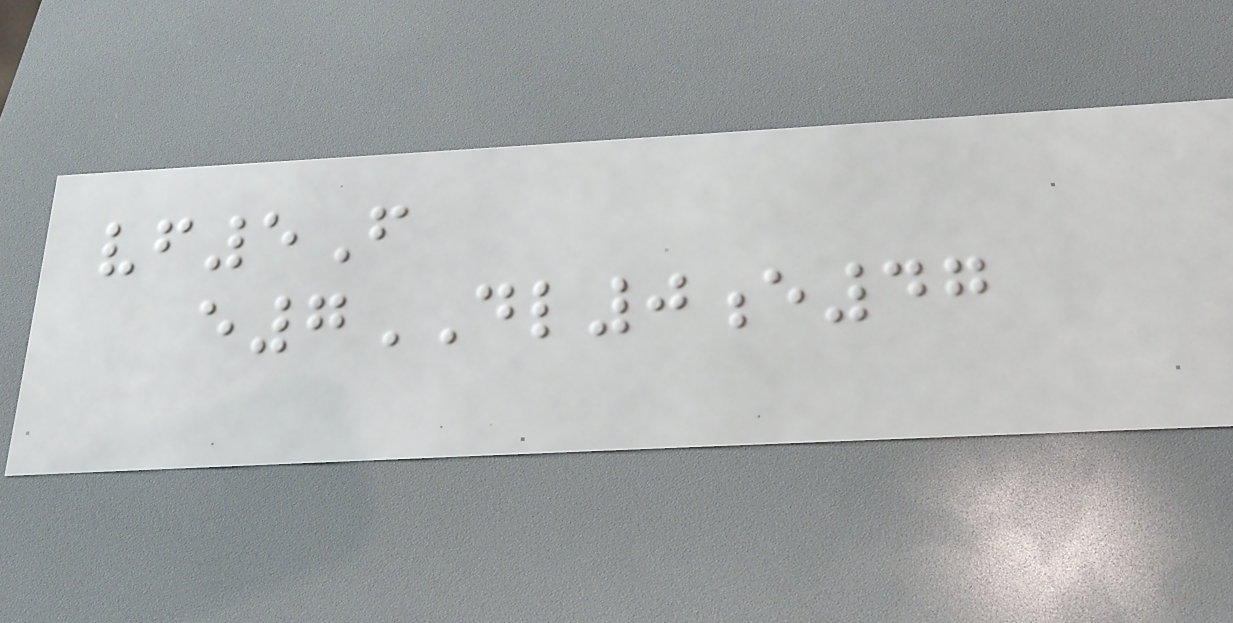vf5F
e7DL0e47
